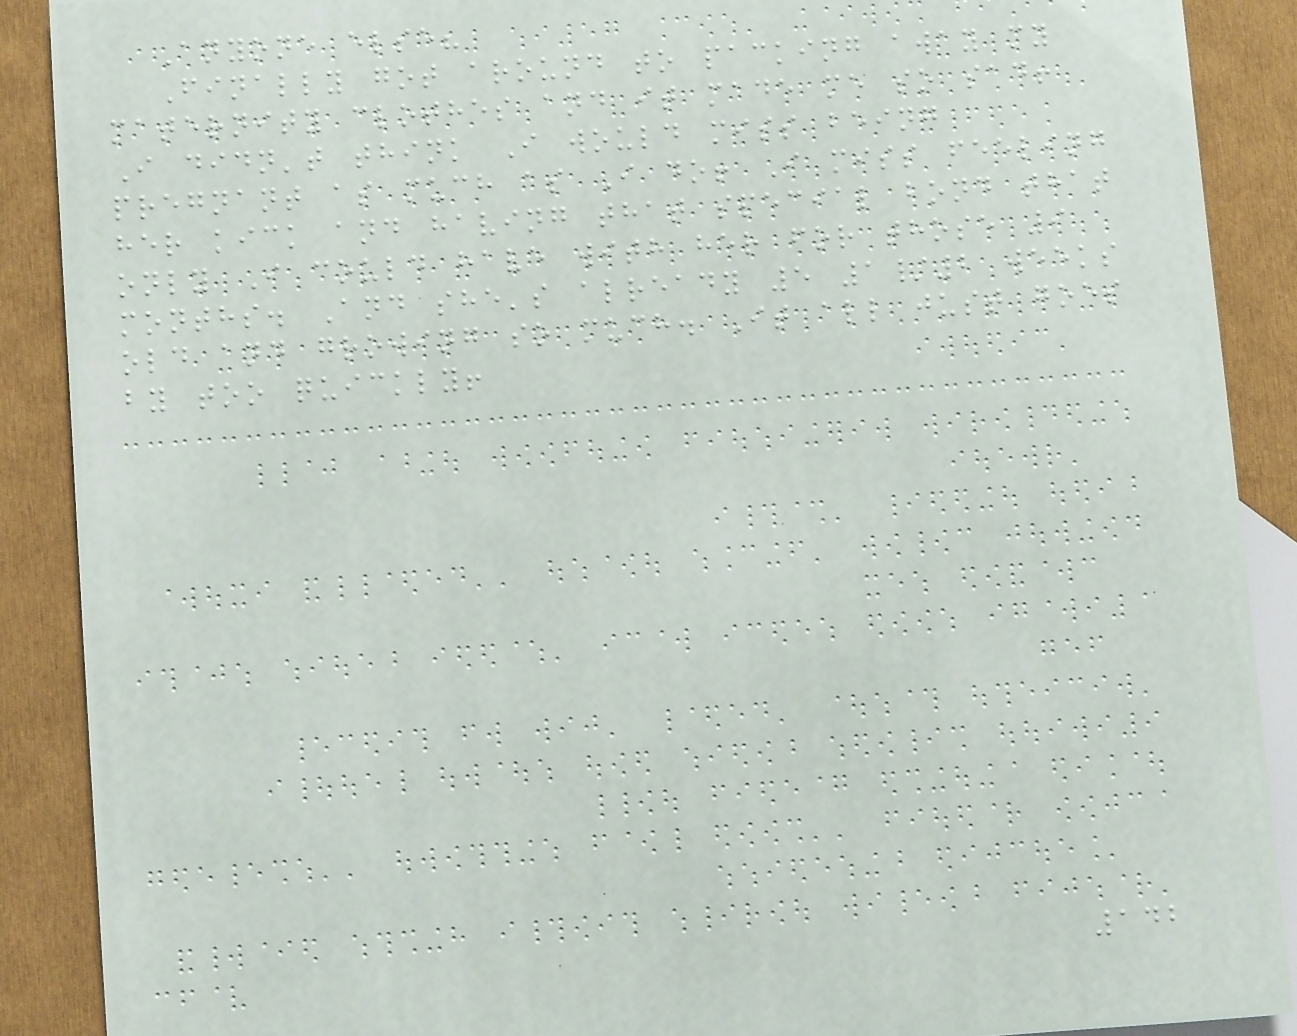Anyone else?
Finally got around to packing away my
maternity clothes and it made me so sad!
I didn't think I would miss being
pregnant as much as I do! I miss feeling
her kick and having that special bond that
only I could have with her for those 9
months. And she's already 5 1/2 weeks
old and growing so much. It all just goes
by too quickly!
142
